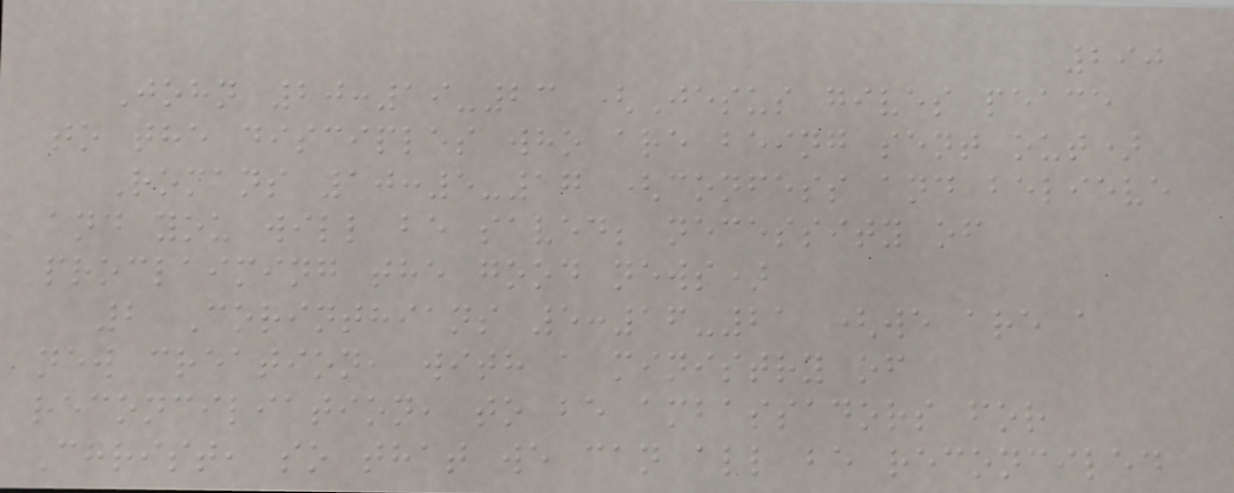290
John 20:19-23 (Jesus gives peace
to the disciples who are being sent out)
Romans 10:5-17 (confess and believe
and you will be saved; necessity of
proclaiming the good news)
2 Corinthians 5:16-21 (we are a
new creation, with a ministry of
reconciliation, to be ambassadors for
Christ, so that we can all be reconciled
